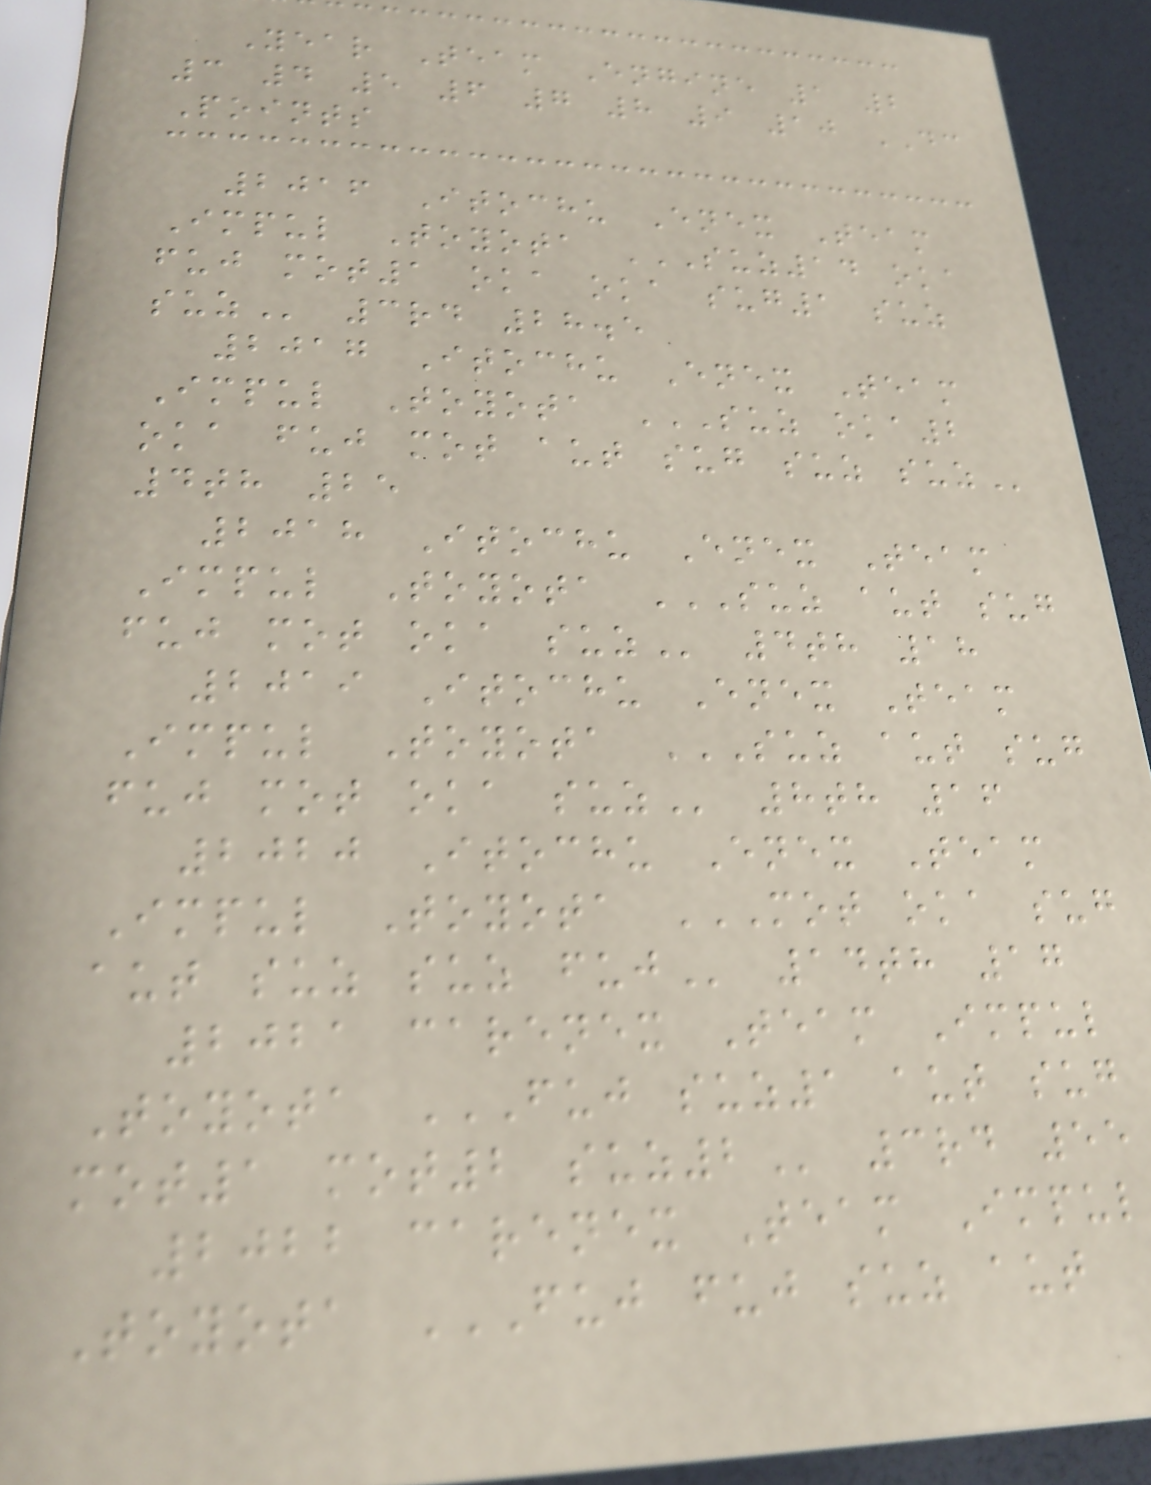Year Team Engine 1 2
3 4 5 6 7 8 9 10 DC
Points
2016 Itochu Enex Team
Impul Toyota SUZ14 OKA
FUJ MOT1 OKA OKA SUG1 SUZ
SUZ 3rd 28.5
2017 Itochu Enex Team
Impul Toyota SUZ OKA2
OKA FUJ MOT AUT SUG SUZ SUZ
4th 25
2018 Itochu Enex Team
Impul Toyota SUZ AUT SUG
FUJ MOT OKA SUZ 4th 18
2019 Itochu Enex Team
Impul Toyota SUZ AUT SUG
FUJ MOT OKA SUZ 8th 16
2020 Itochu Enex Team
Impul Toyota MOT OKA SUG
AUT SUZ SUZ FUJ 14th 17
2021 carenex Team Impul
Toyota FUJ SUZ1 AUT SUG
MOT1 MOT2 SUZ2 3rd 55
2022 carenex Team Impul
Toyota FUJ FUJ SUZ AUT
